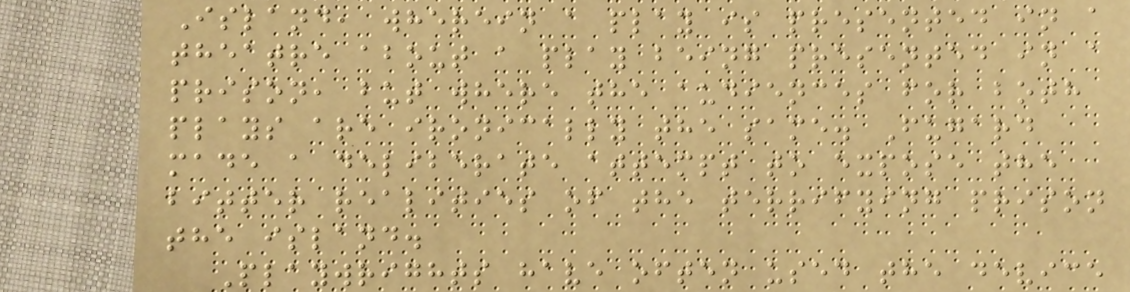Island, wherein a play is presented in a
theatre about a play being presented in a
prison, but where the audiences for both
plays are ironically the same. Fugard
made a deliberate attempt to expose the
bitter realities of the terrifying prison
the island.
Playwrights have often used the device
